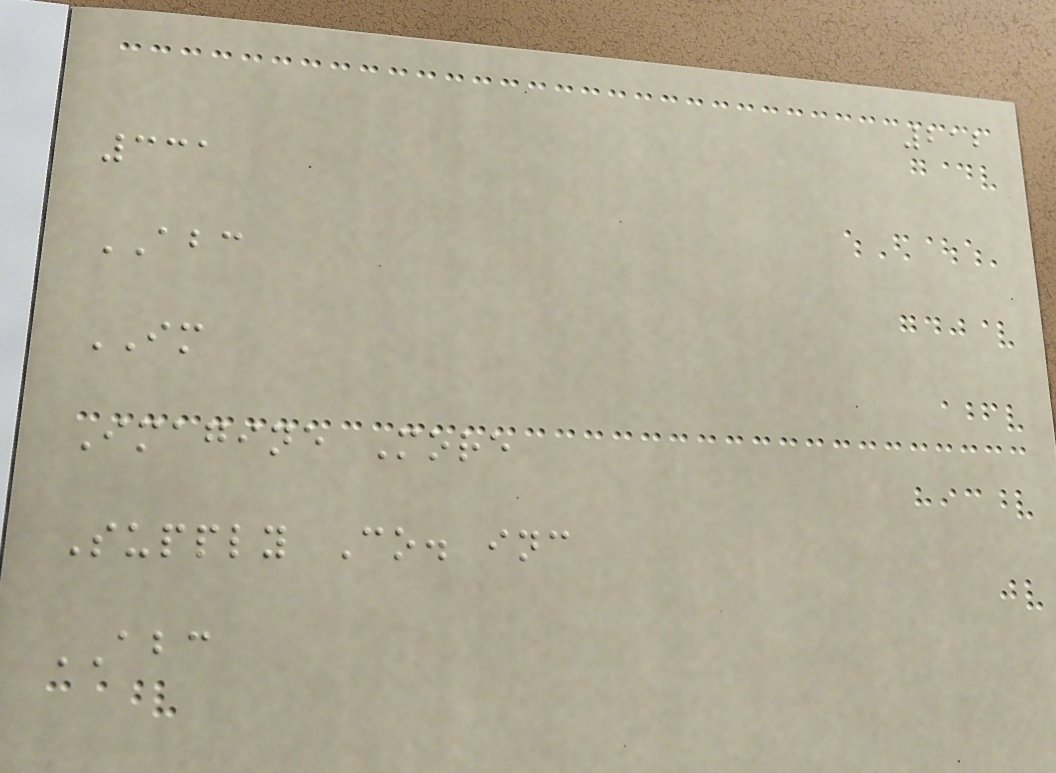212
331
ABC
IM
Imagine More
Supply Co. inc
ABC
